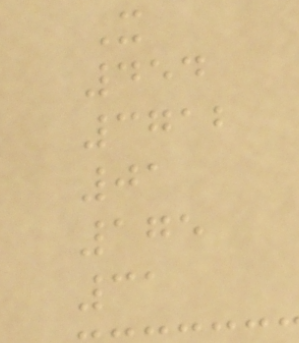X
454
3712
01
175
31
